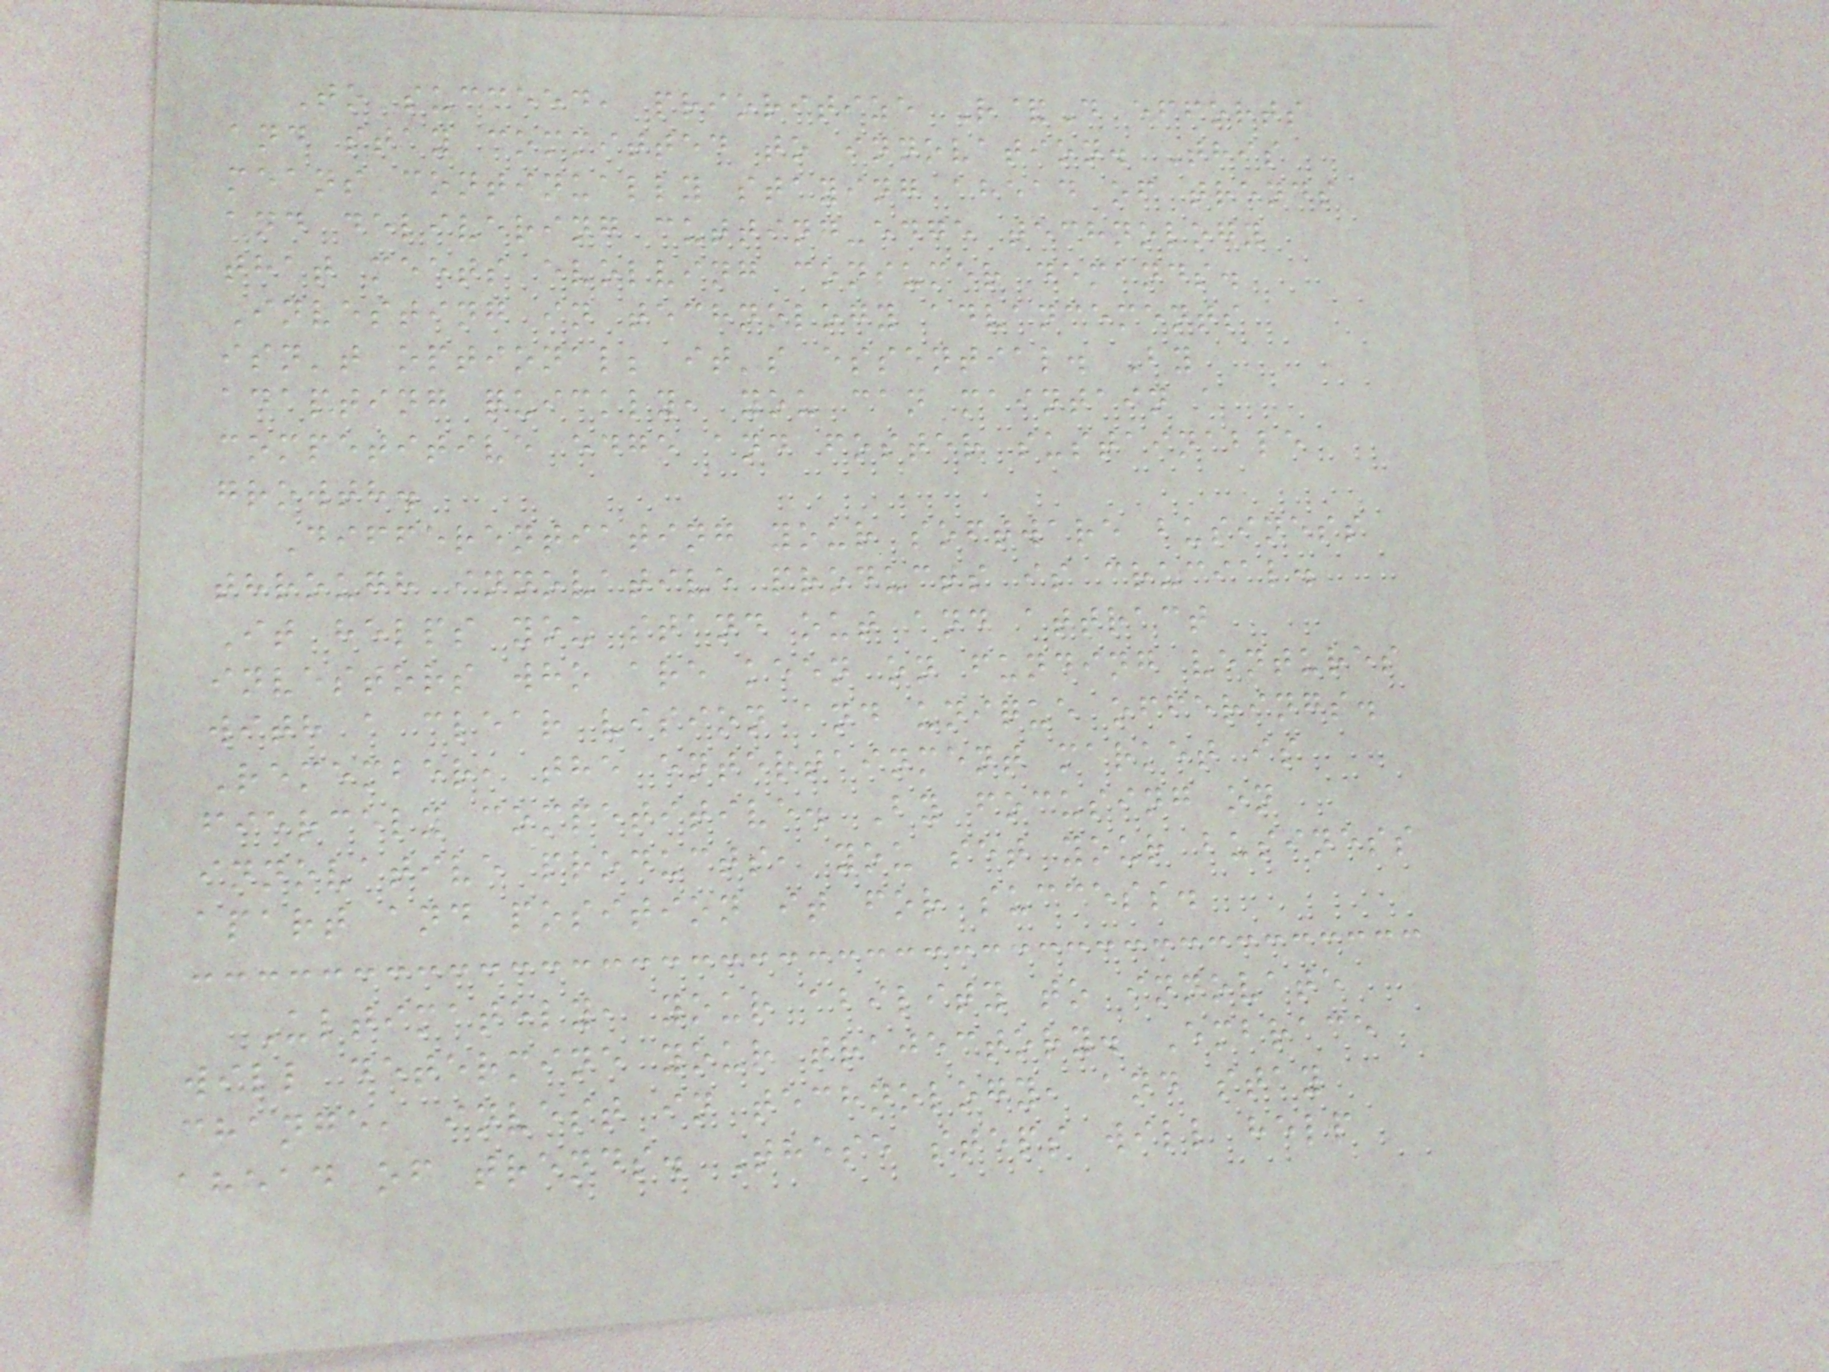To succeed, prioritize R&D efforts
and stay committed to innovation. This
means continually staying ahead of trends
and delivering cutting-edge technology
that meets evolving consumer demands.
Investing in technology advancements
isn't optional; it's essential. By
adapting quickly, you can maintain a
competitive edge and foster sustainable
growth.
Differentiating your software business
through innovative products is crucial.
It helps you stand out and attract
investors who are keen on funding ventures
with a clear vision and unique offerings.
Remember, the entertainment market is
fiercely competitive. By focusing on
innovative products, you set your business
apart and position it for success.
Ultimately, your ability to innovate
will determine your trajectory. Embrace
change, invest in technology, and stay
ahead of trends. These steps will help
